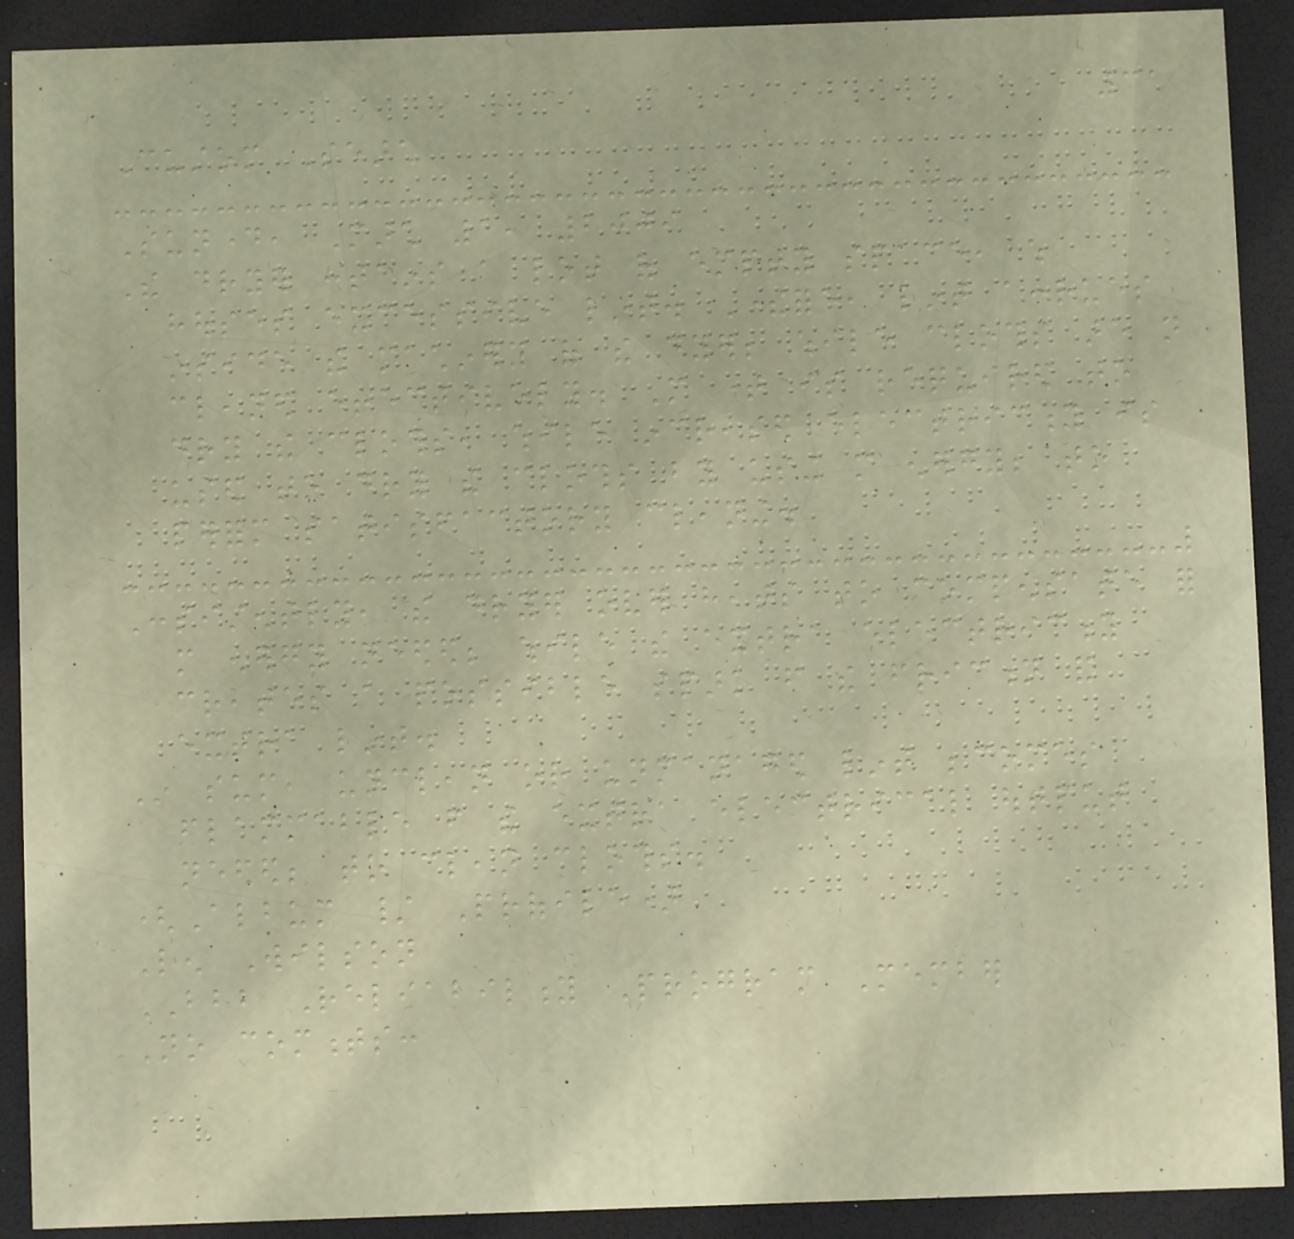31
Custom Search
Sunday, March 1, 2009
The dryer contains a lot of empty space, which
houses excessive lint. Therefore, lint accrues
inside the machinery of the dyer; while cloths are not
cleaned effectively. More time is required to
dry the cloths, while increased electricity is
used to dry the cloths by using more energy; to
perform satisfactory cleaning.
Consistently, the dryer over heats to compensate for
more energy needed; while the extra electricity
creates a possible spark from the friction and
extra lint.
In sum, unclean or unmanaged lint becomes
flammable from the extra electrical output
needed; to clean cloths.
(Album / Profile)
Len Wilson
BBB Reliability Program Member
No comments:
